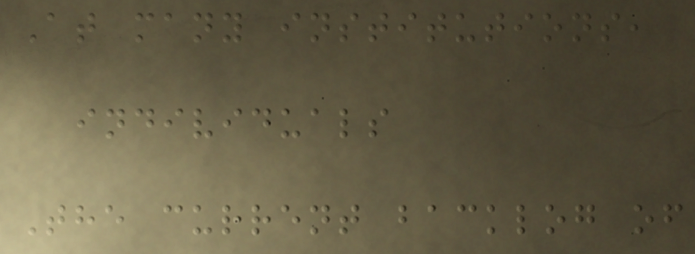At many institutions,
individuals
The current backlog of
